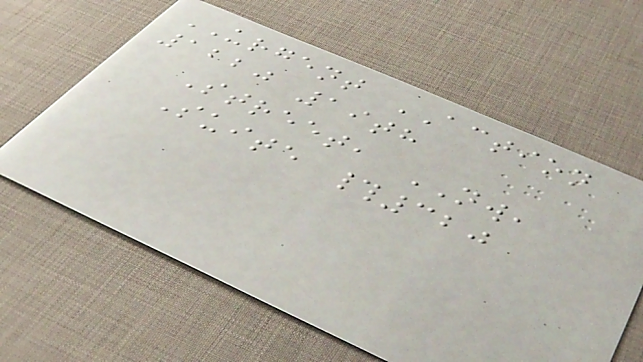URGENT ACTION
1220 19th
Street, NW,
Suite #320
